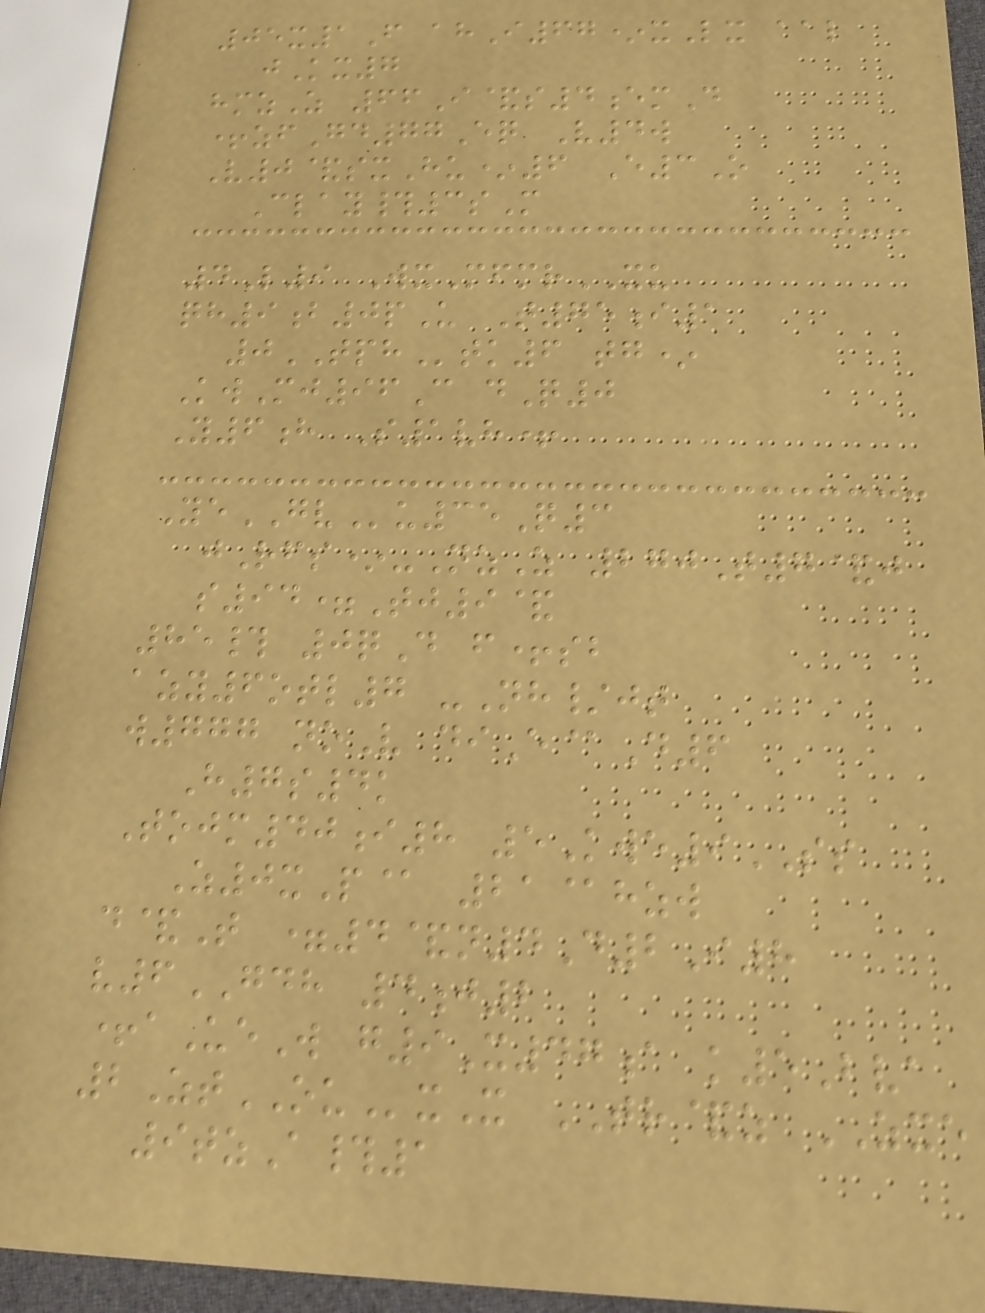05x1F ahI67*xLx aal
jKx7
hmzZ 66I&s4emD
+zfGd77Eq V4w
V0&sxHu*6 E3O
Clay#3sM
4L9 WxMfmrXU
qh9b0pU T75i1
0TPHtk6 tg*
KwMj96C dQ0
Y6h S1vh+
YeGVu35Q3
jRfs*-NzZ 270T7&j
s94=Tj9&
85# 0qD f+sb
azy6otl7 -Nh/jt
w777 noV diE@D6
H7s4k
Tojm40i8 5Kwe9SS
Z0xP@ 21@hzw
d&T =4&n4D2I8
v6GDH 4j2
+aUeW g9X47a k5Bva
2ZtOUxX TR&z ZXE
9tzA#1
